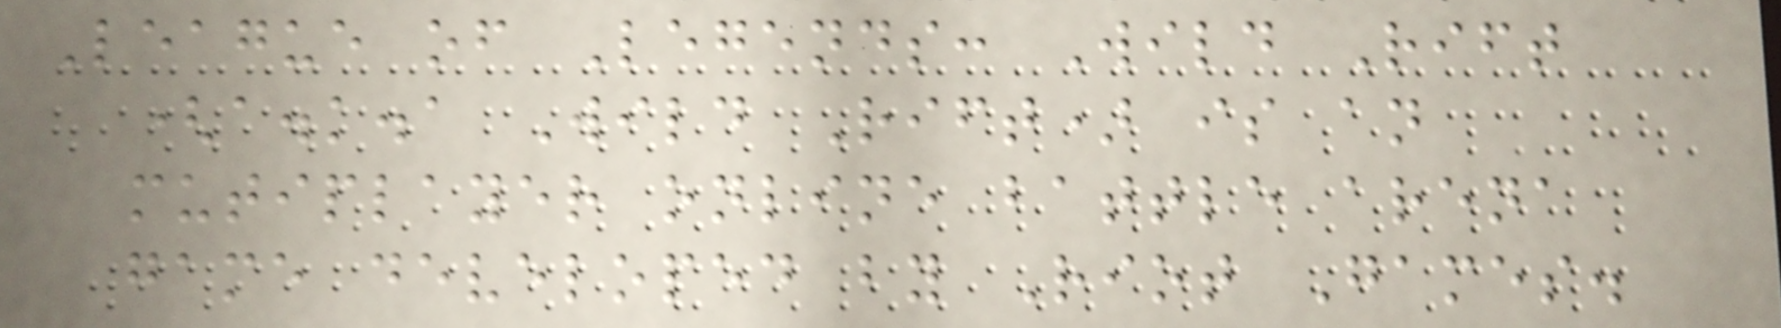League of Legends: Wild Rift
(a.k.a Wild Rift) is an
mutiplayer online battle arena
game developed by Riot Games.
